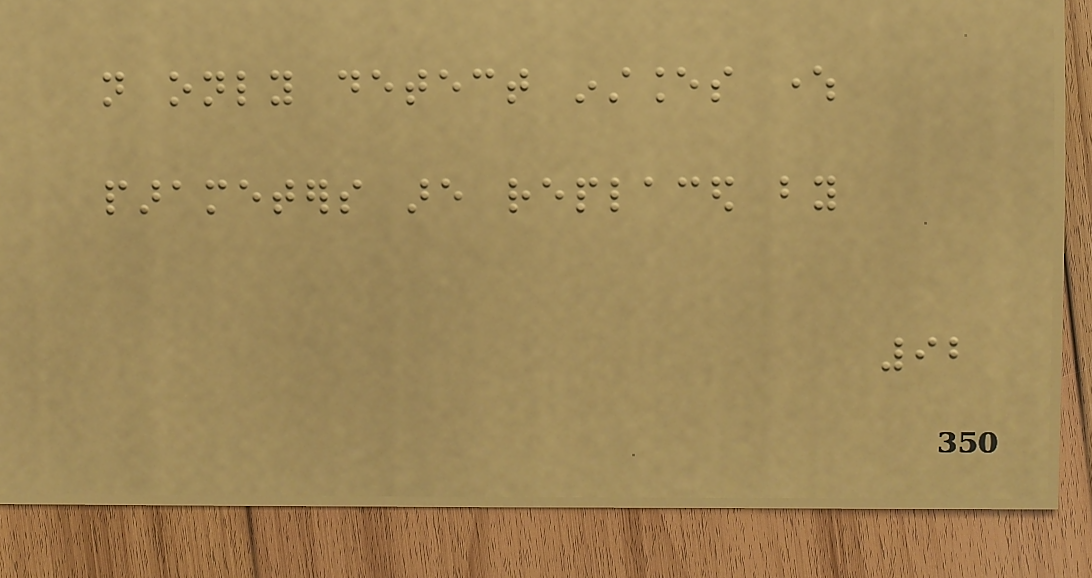not only detect instances where
parameters are replaced by
92
